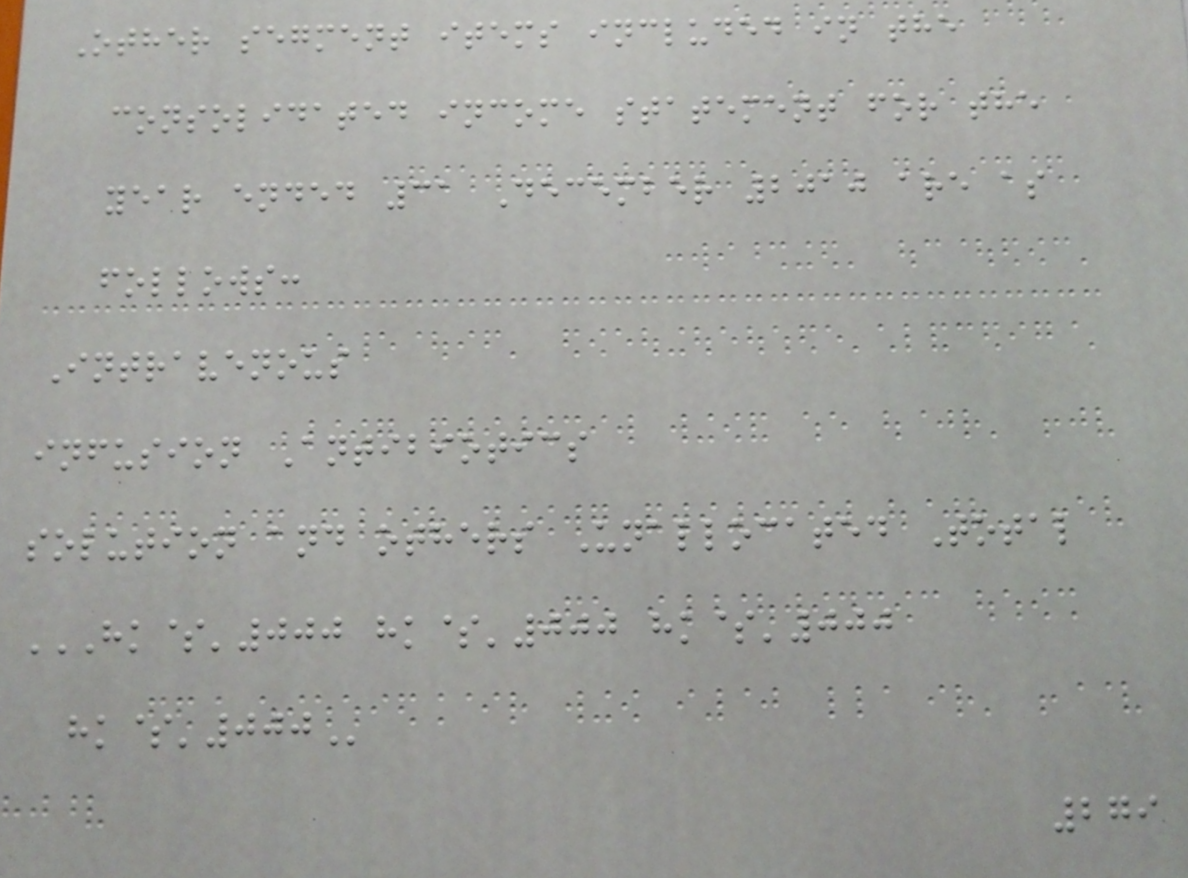Other segment items included in the
consolidated income statement for the
year ended 31 December 2010 are as
follows:
Intravenous
infusion Antibiotics
solution and others Unallocated Total
HK$'000 HK$'000 HK$'000
HK$'000
279
